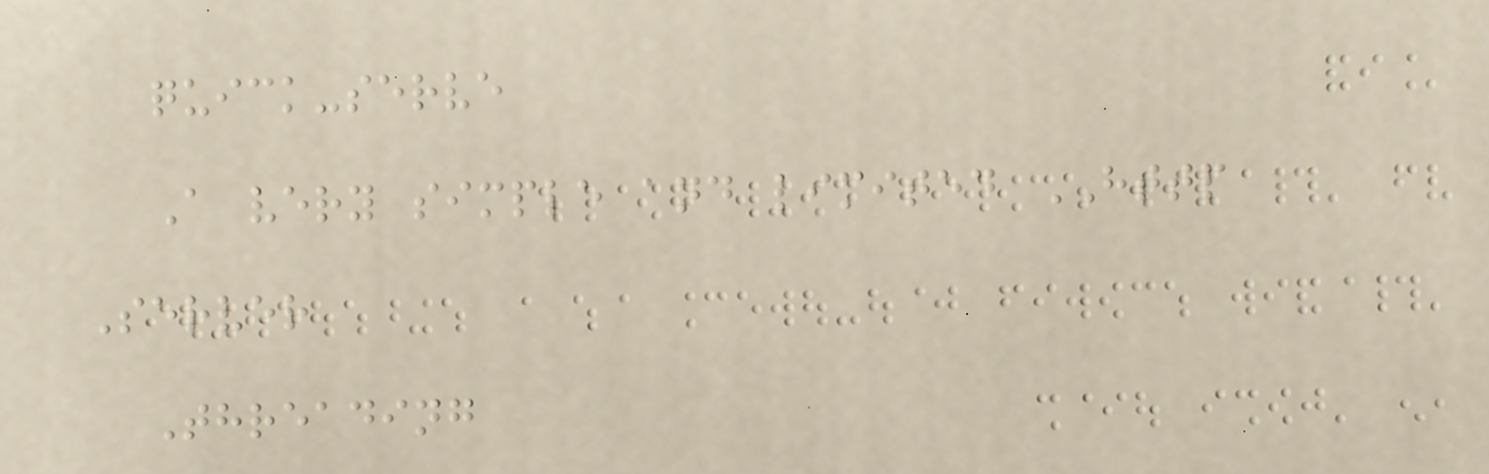quick-serve
A very simple and limited HTTP
Server
Threading
